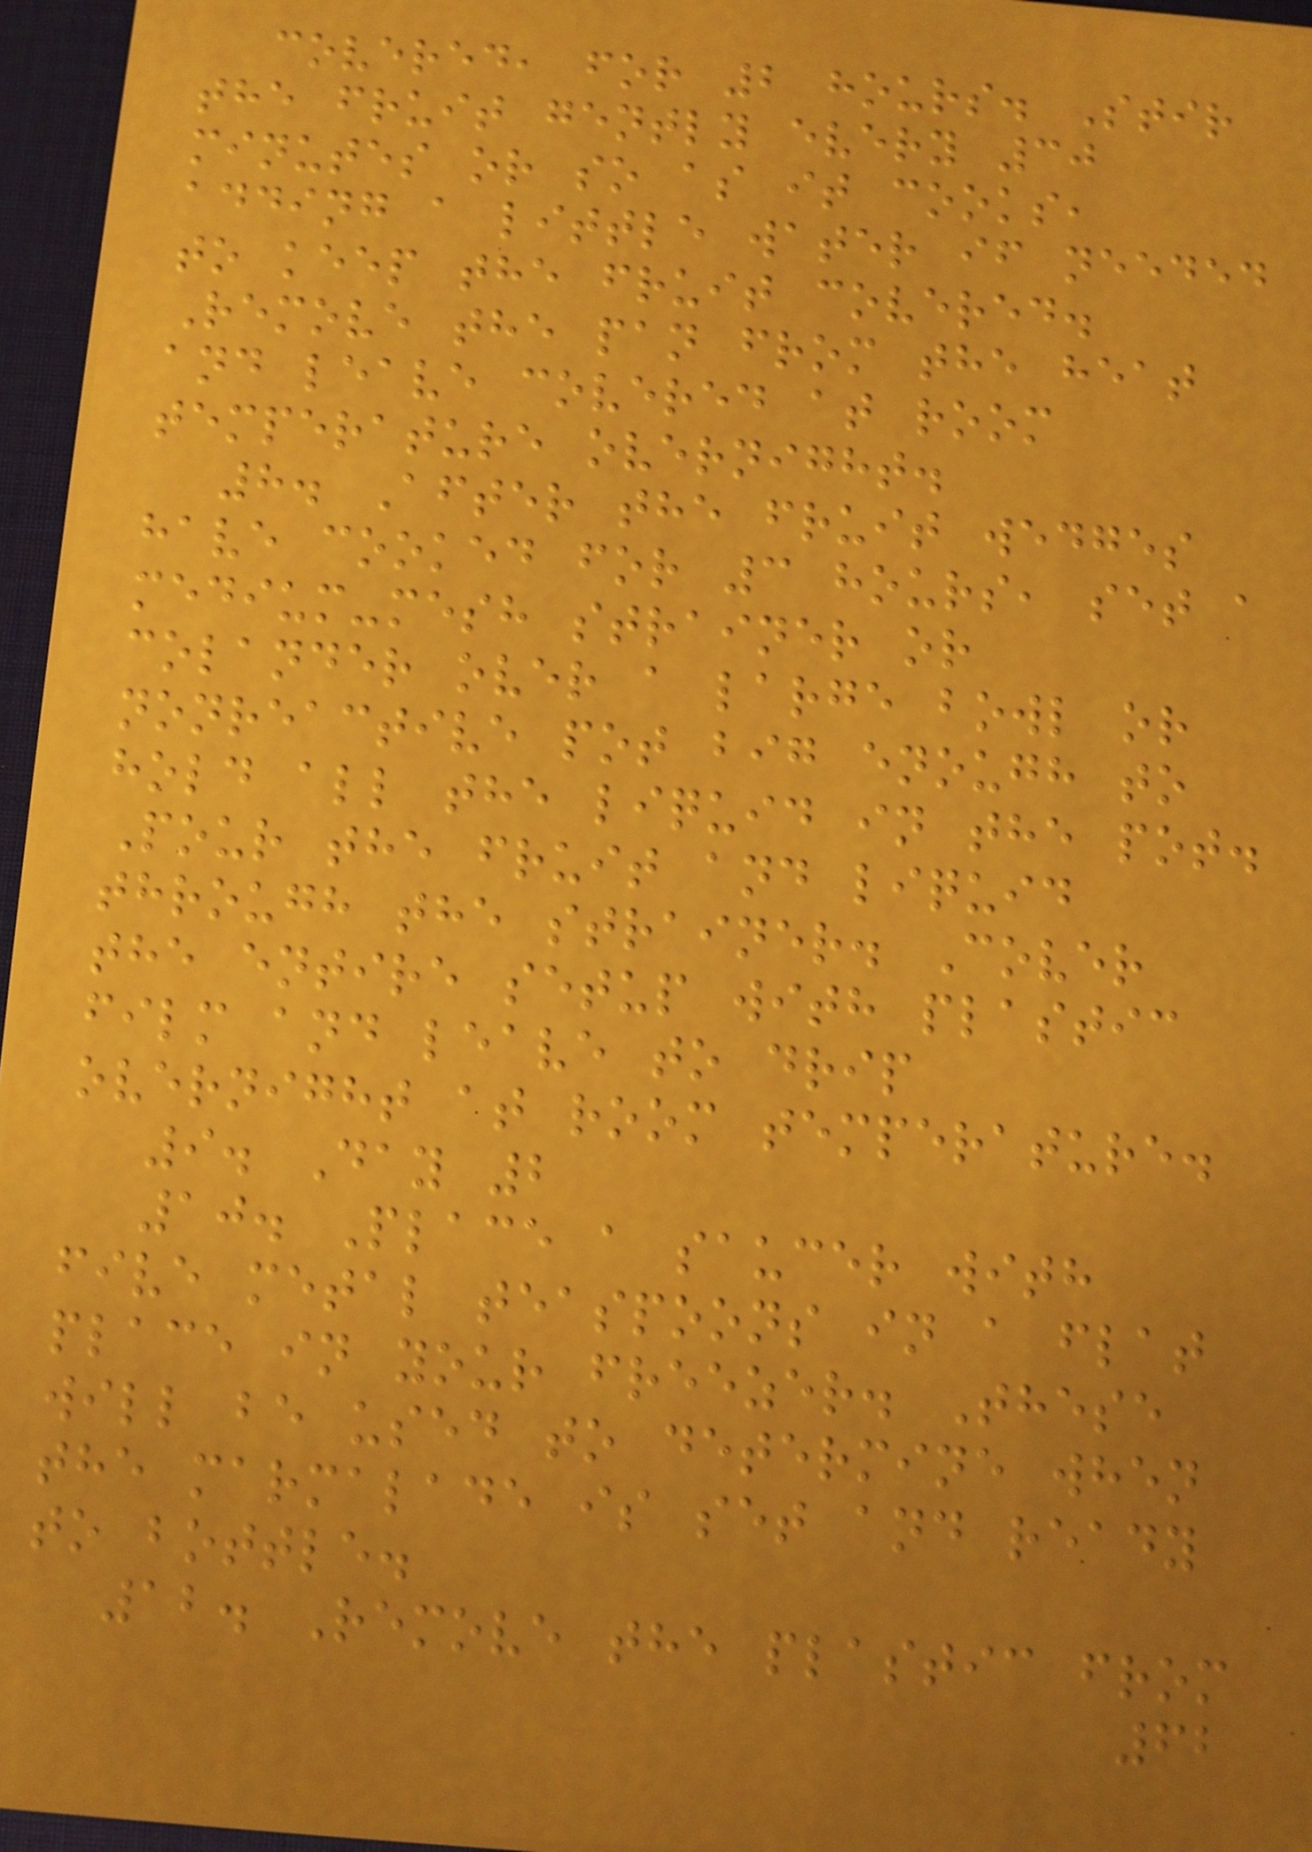covered, for 2 hours. Stir
the fruit gently every 30
minutes or so as it cooks,
adding a little water if needed
to keep the fruit covered.
Remove the pan from the heat
and leave covered at room
temperature overnight.
8. After the fruit wedges
have cooked for 3 hours, set a
medium-mesh strainer or
colander over a large bowl or
nonreactive pot big enough to
hold all the liquid in the pot.
Pour the fruit and liquid
through the strainer. Cover
the entire setup with plastic
film and leave to drip
overnight at room temperature.
9. Day 2
10. Place a saucer with
five metal teaspoons in a flat
place in your freezer. These
will be used to determine when
the marmalade is set and ready
to bottle.
12. Remove the plastic from
62
